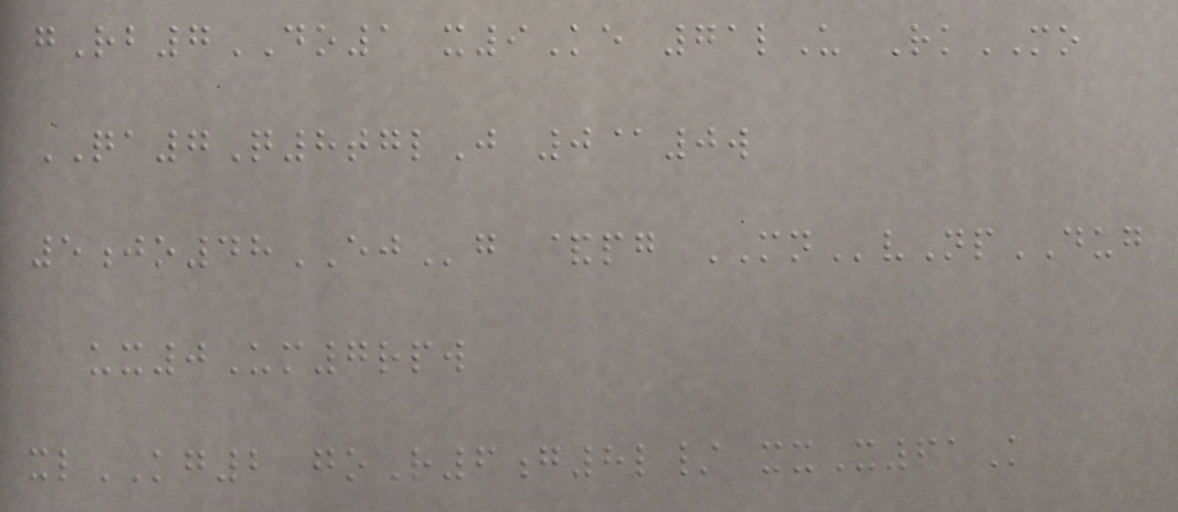gRb7DO1 x9Ke 71lU RkMO
QA7Q8tglJ 0@0w
5jo48EJg &pg MNvNpDUG
ux0Um7rpw
xlKG2 goR6g8l/ xxX61K
